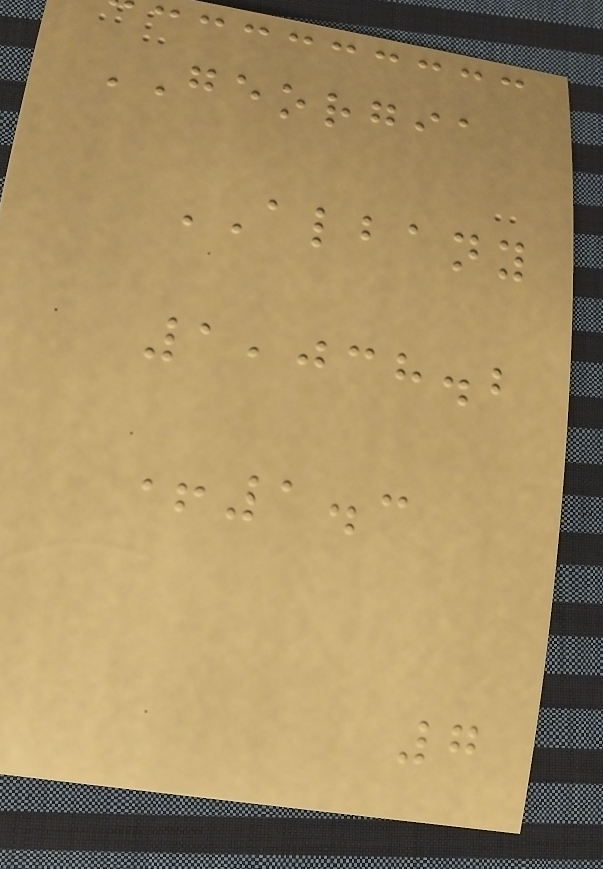GEORGIA
ALBANY
1,038.2
+1.3
7
